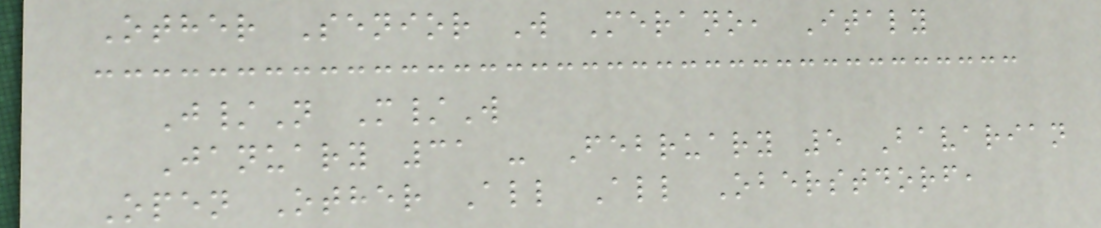Other Senior W Merano, Italy
J/N M/W
January 31 - February 5 Bavarian
Open Other All All Oberstdorf,
